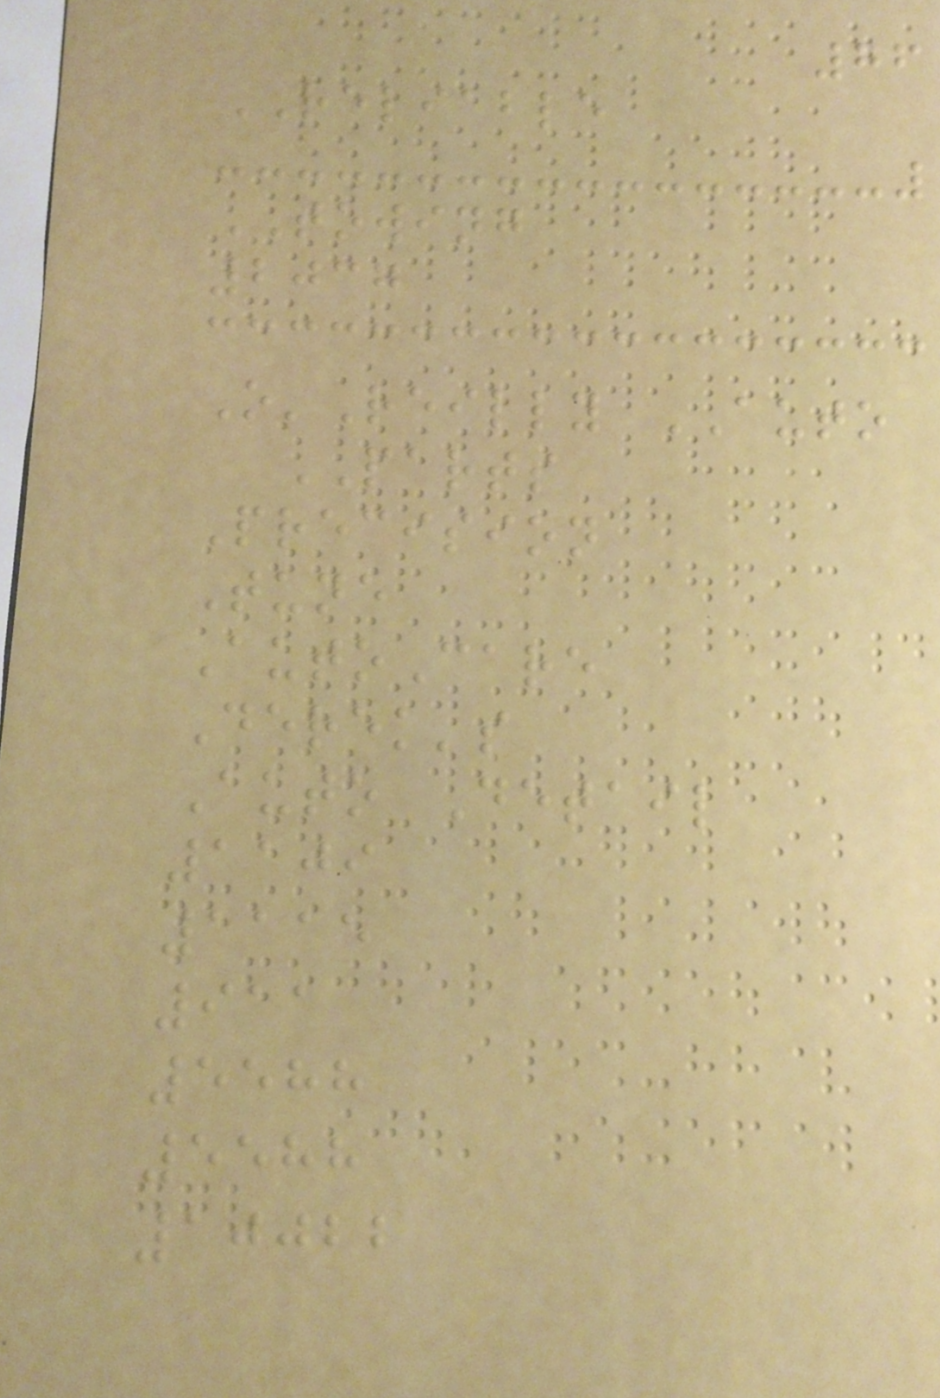76
RELIABLE
TOWING
2037
O'Reilly AUTO
PARTS
Precision
Tune
AutoCare
Derek's
Auto Detail
1109
1115
911
5588
5588
10022
